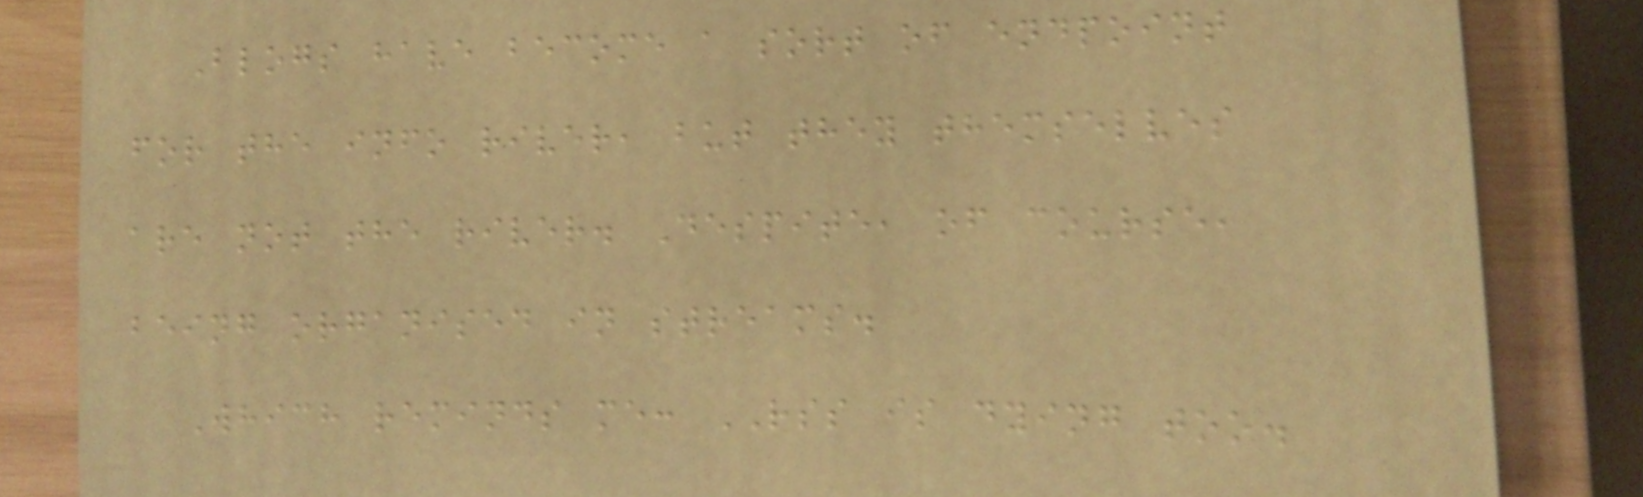Blogs have become a sort of endpoint
for the info river, but they themselves
are not the river. Despite, of course,
being organised in streams.
Which reminds me: RSS is dying too.
